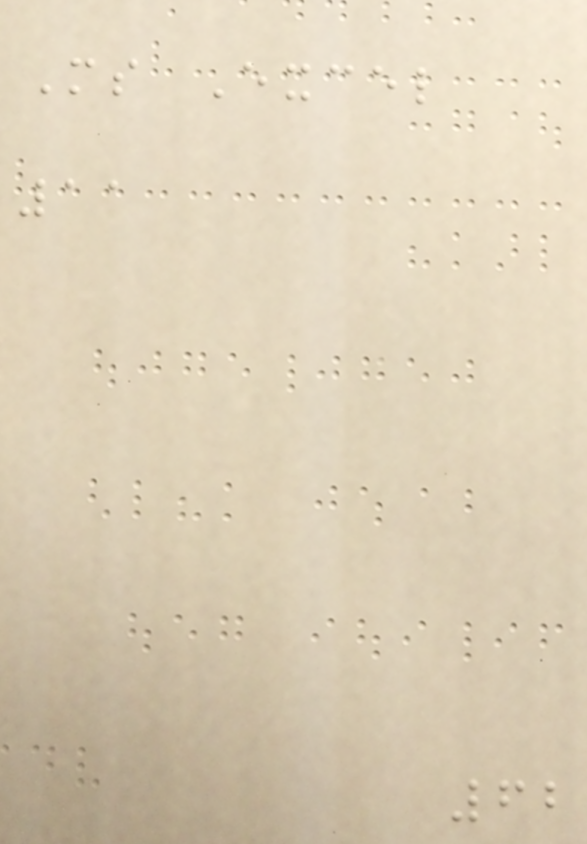Ms Excel
11
62
